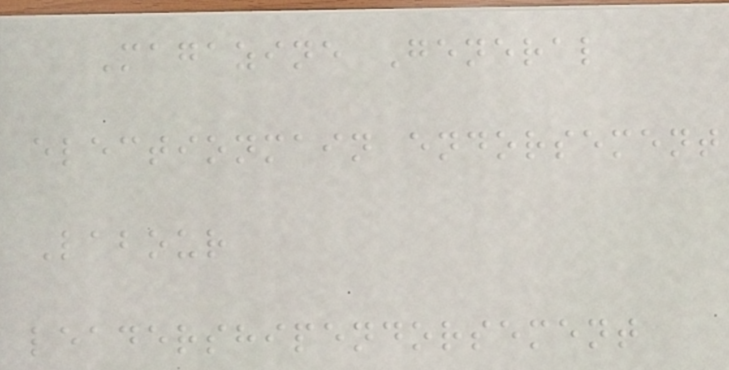Magazine General
electionmain endorsement
Labour
leadershipendorsement
